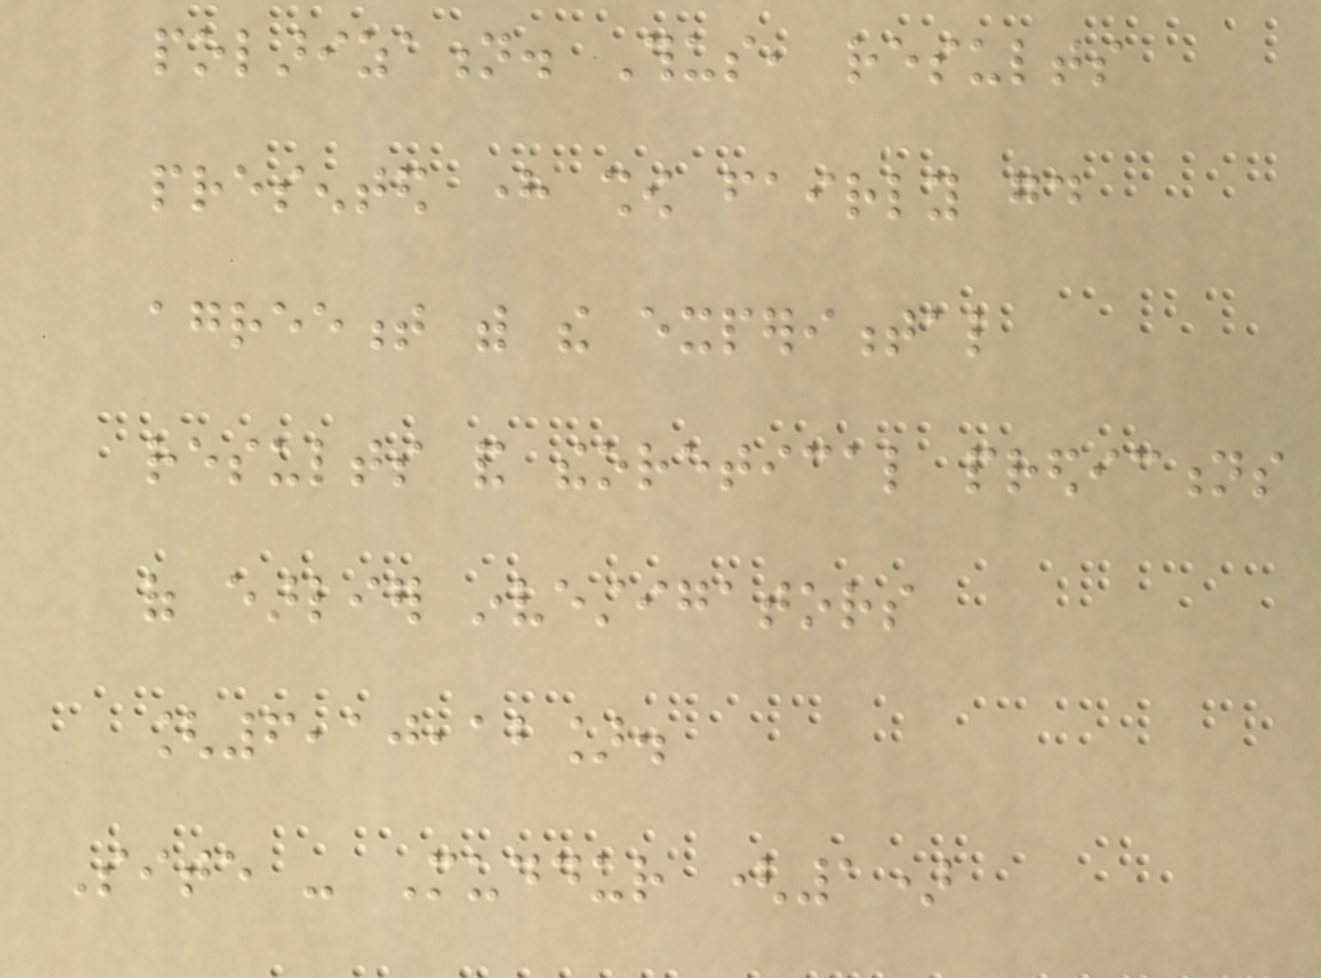polarization. Thus, results
presented here show fairly good
agreement with the experimental
results and theoretical predictions
of earlier investigators
[6,10,12].
Site - Muddur (1)
